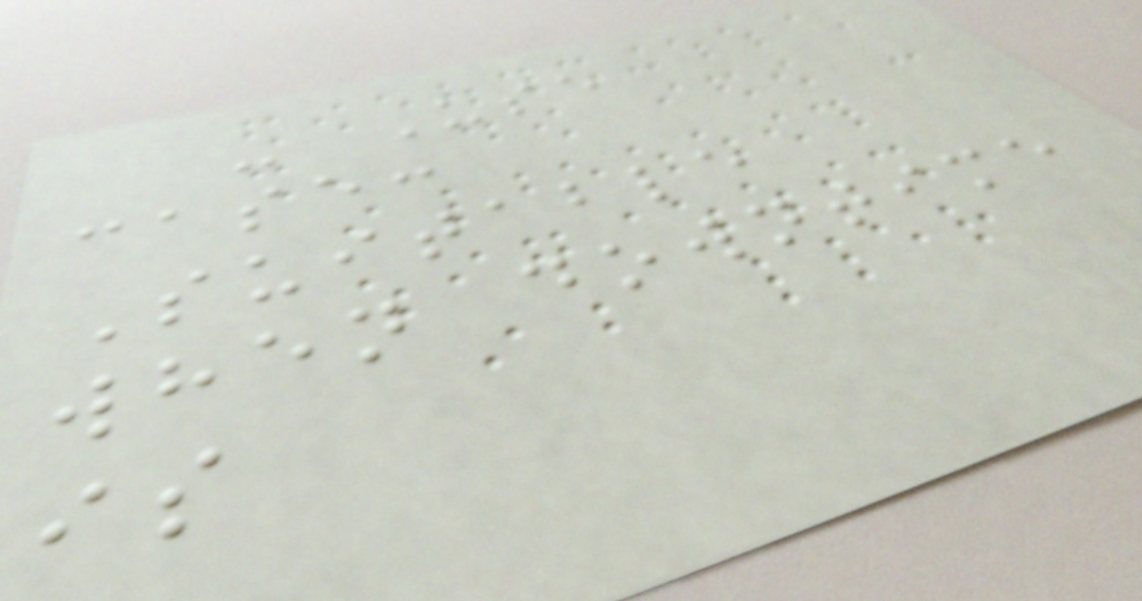- Use
case:
Suitable
when downtime
is
